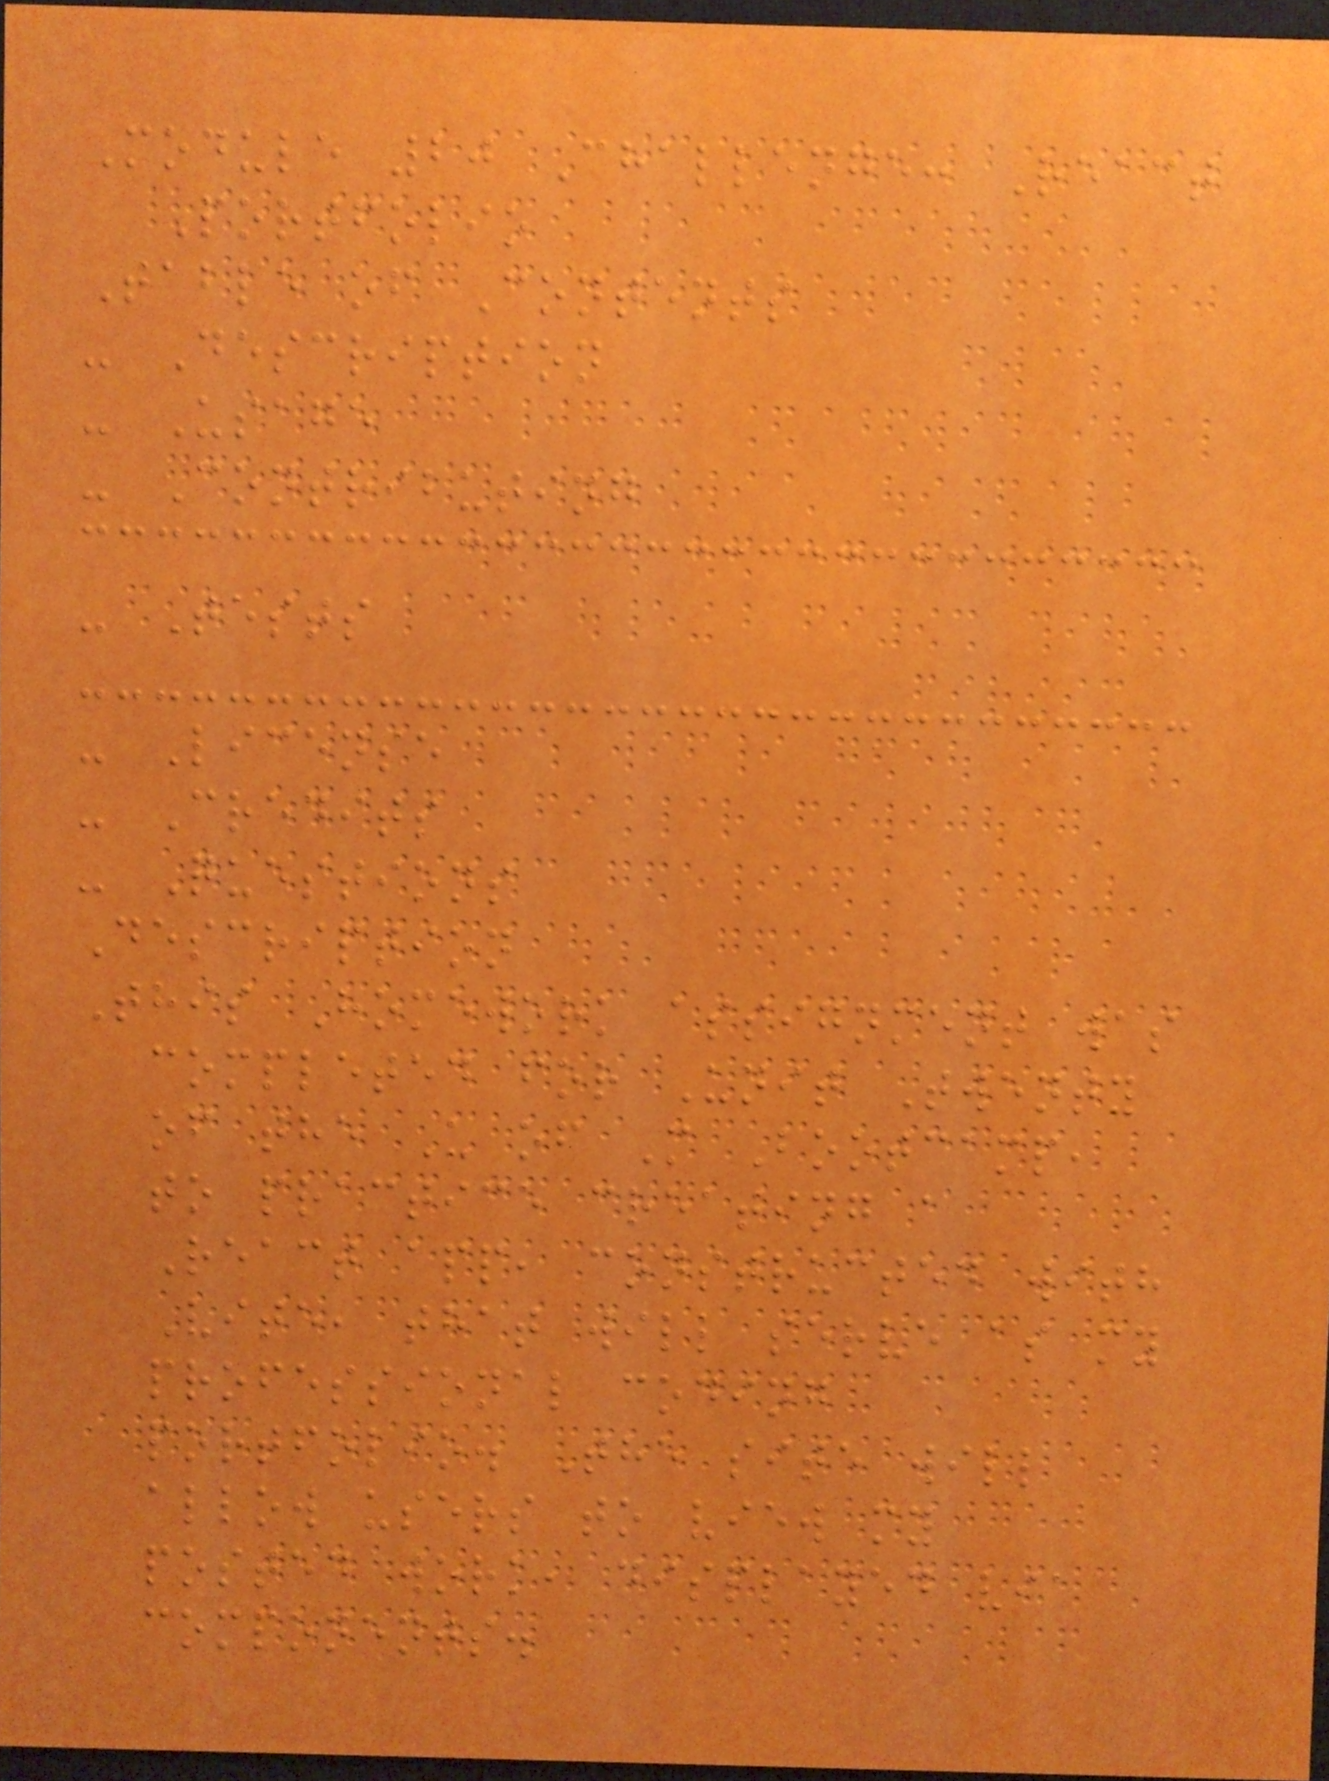Module 20 Challenge: React
Portfolio
Table of Contents
- Description
- Usage
- Contributing
- Tests
- License
- Credits
- Questions
Description
This Homework assignment was
completed for Unit Twenty
of the U of M Bootcamp,
to practice creating a
React app, constructed with
Vite, that will serve as my
professional coding
portfolio. The site will
allow users to view my
posted work, displayed via
components.
